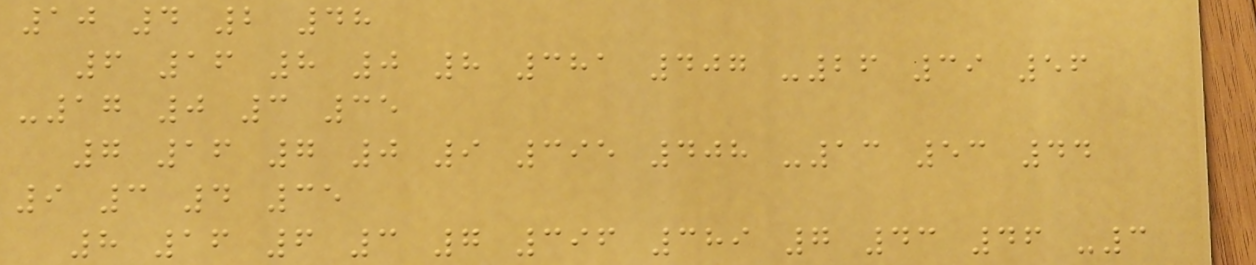10 4 2 48
6 16 8 0 8 381 407 -26 39 56
-17 0 3 35
7 16 7 0 9 395 408 -13 53 44
9 3 4 35
8 16 6 3 7 396 389 7 43 46 -3
